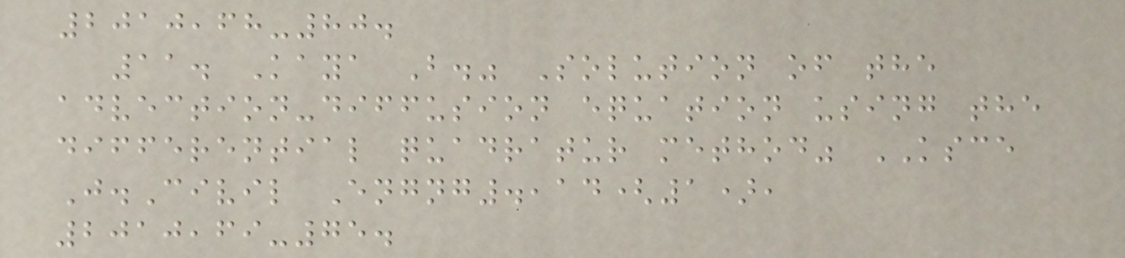2010,68-80.
11. Kaya B." Solution of the
advection-diffusion equation using the
differential quadratur method" KSCE
J.Civil Engng.,14(1),
2010,69-75.
